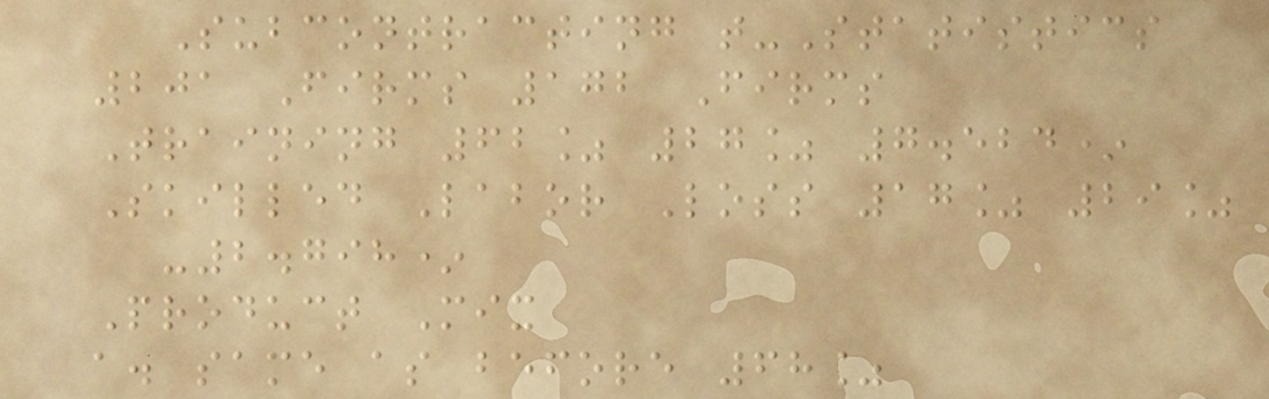Subcontracting t-Statistics
201 Firms 172 Firms
Training 62% 27% 7.524*
Skilled Labor Loss 17% 29%
-2.798*
Product Mix
a. same as before 68%
